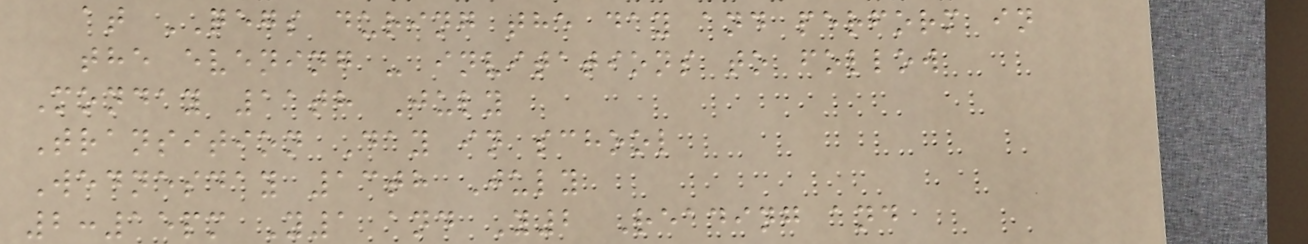at QEGS during the day and perform in
the evening - invitations to follow
Monday 11th July
Transition Day in school
Wednesday 13th July
2:15pm Y1 and Y2 Reading and
